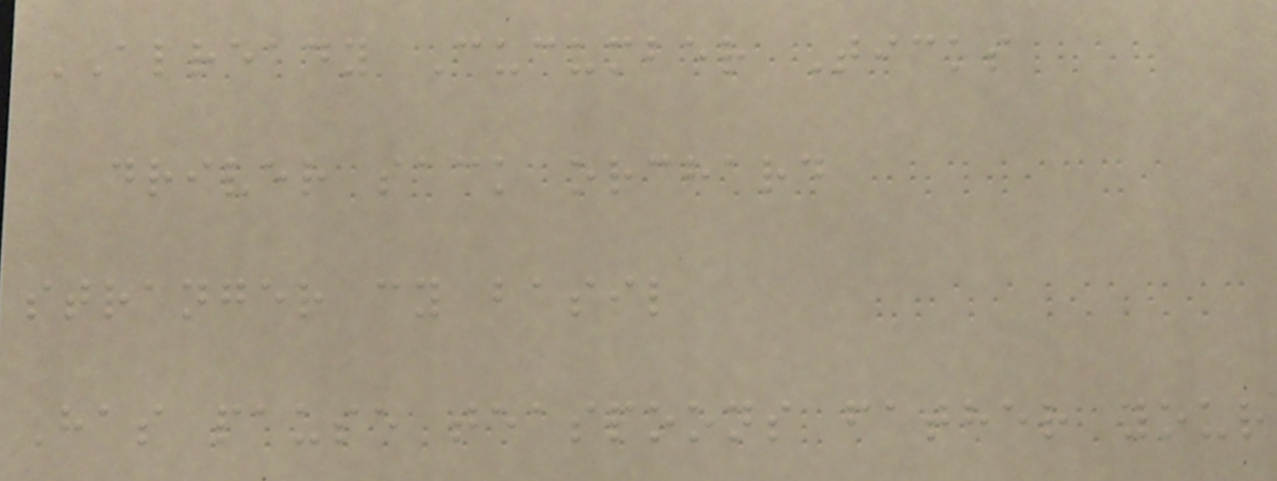ALREADY Cucumber Ticks
driver sack orchard
stranger cy basil
Has pause teaspoons father your
